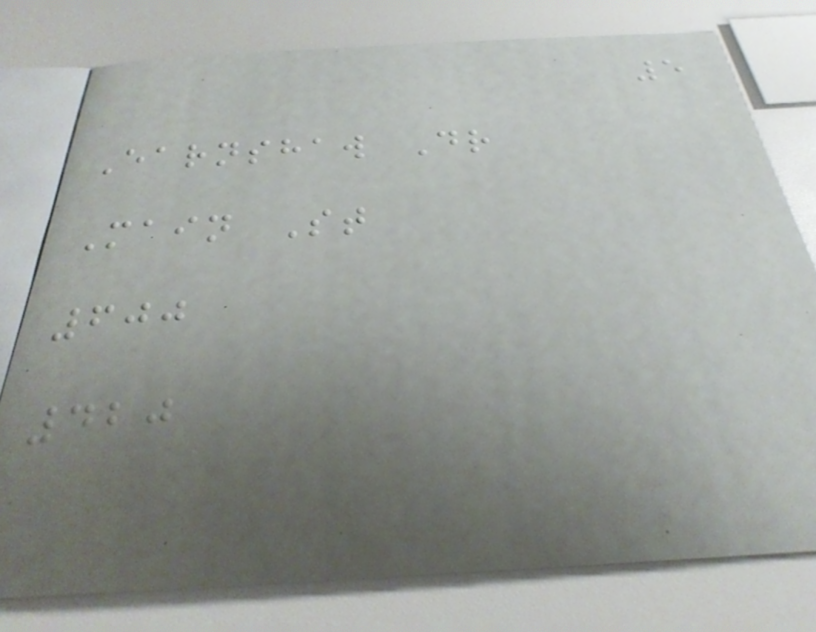5
Earnshaw Dr
Main St
600
420
